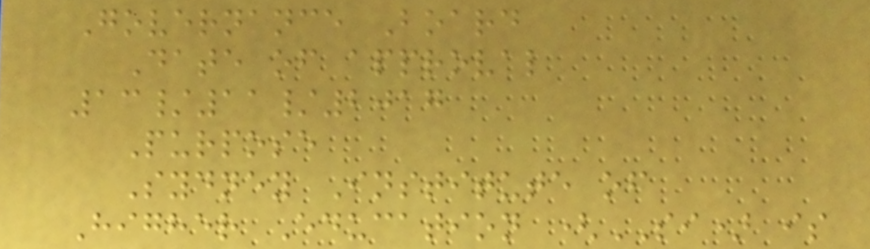Governance Board
Date of approval
13/11/2017
Purpose
Sydney Institute of
Higher Education (SI) is
